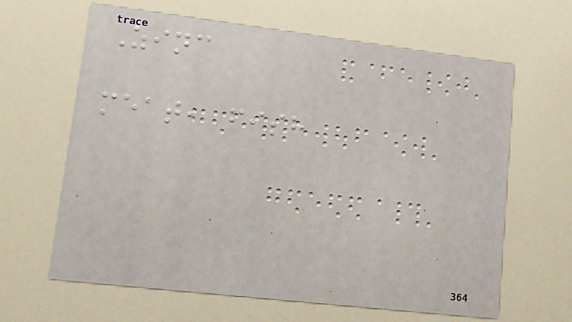Zinc
meat, fish
